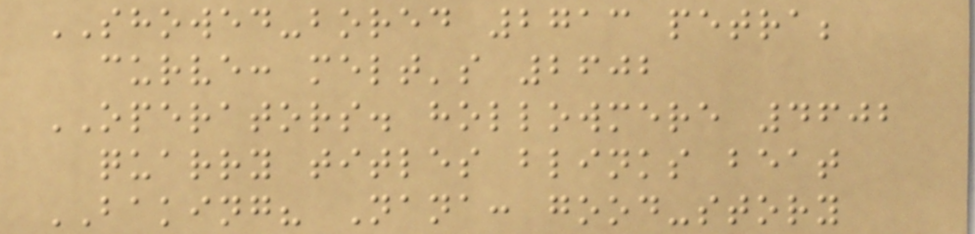SHOWED-bored 2713 petra;
curve: melt's 2602
OPERATORS. hollowmere 4602
quarry titles blinks beat
BAKING? Nana: good-story
